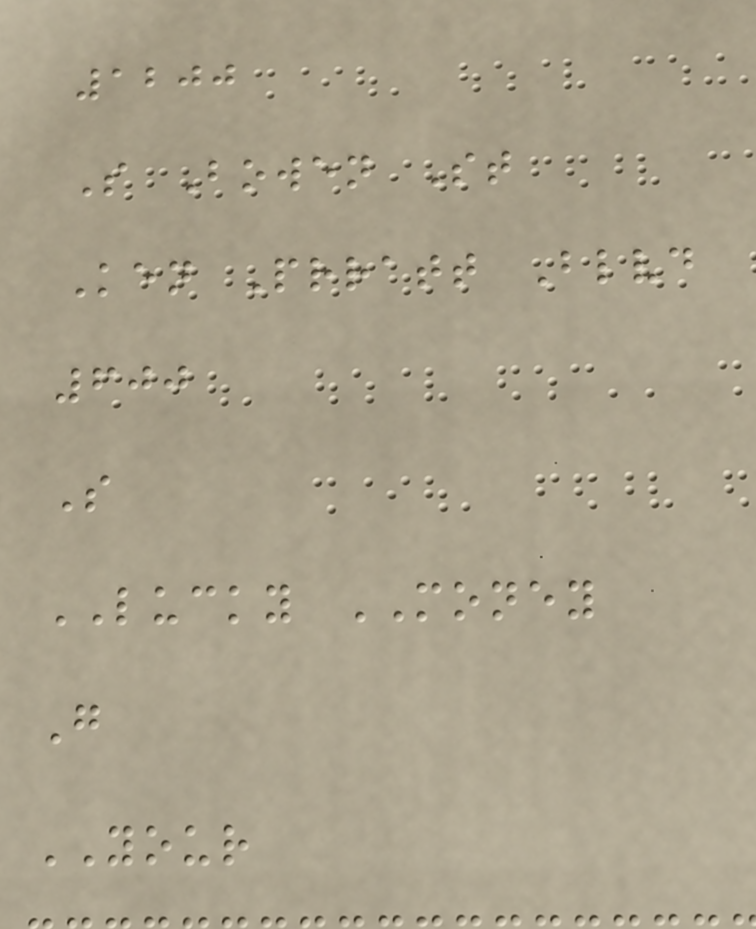1200
S Bowen St
Ken Prratt Blvd
600
S
LUCKY MONEY
G
YOUR
